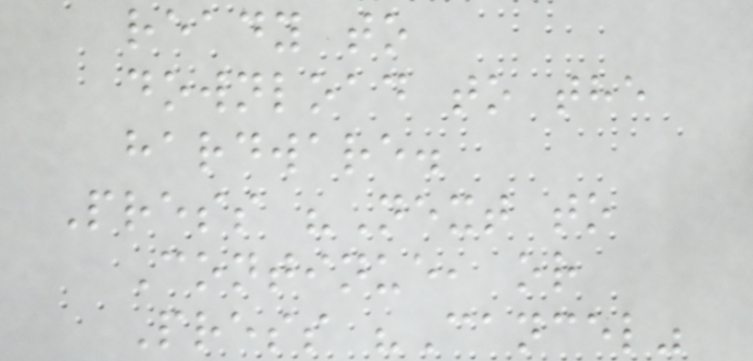ready to
download to the
hardware.
Press "Next to
Continue, or
Press "Cancel"
